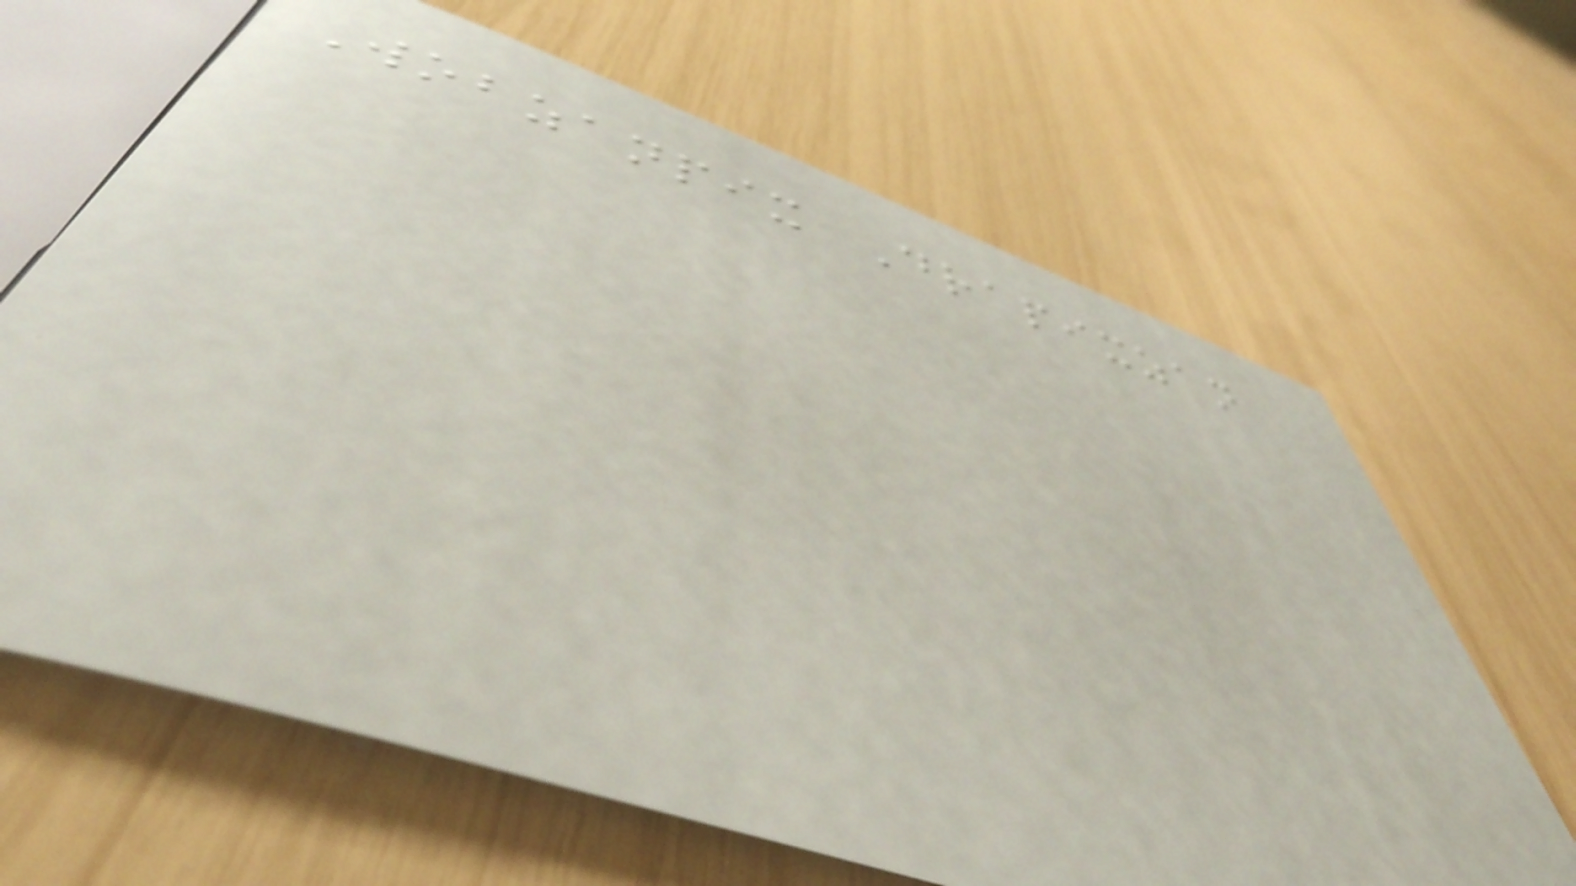Wobzanpix Drapixzan
